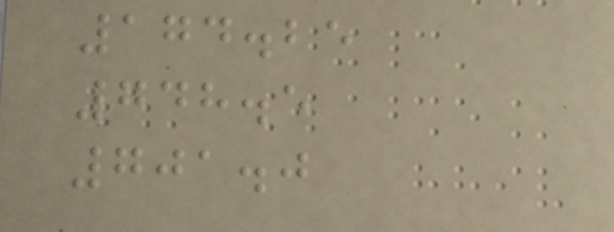174.25
748.5
701.0
